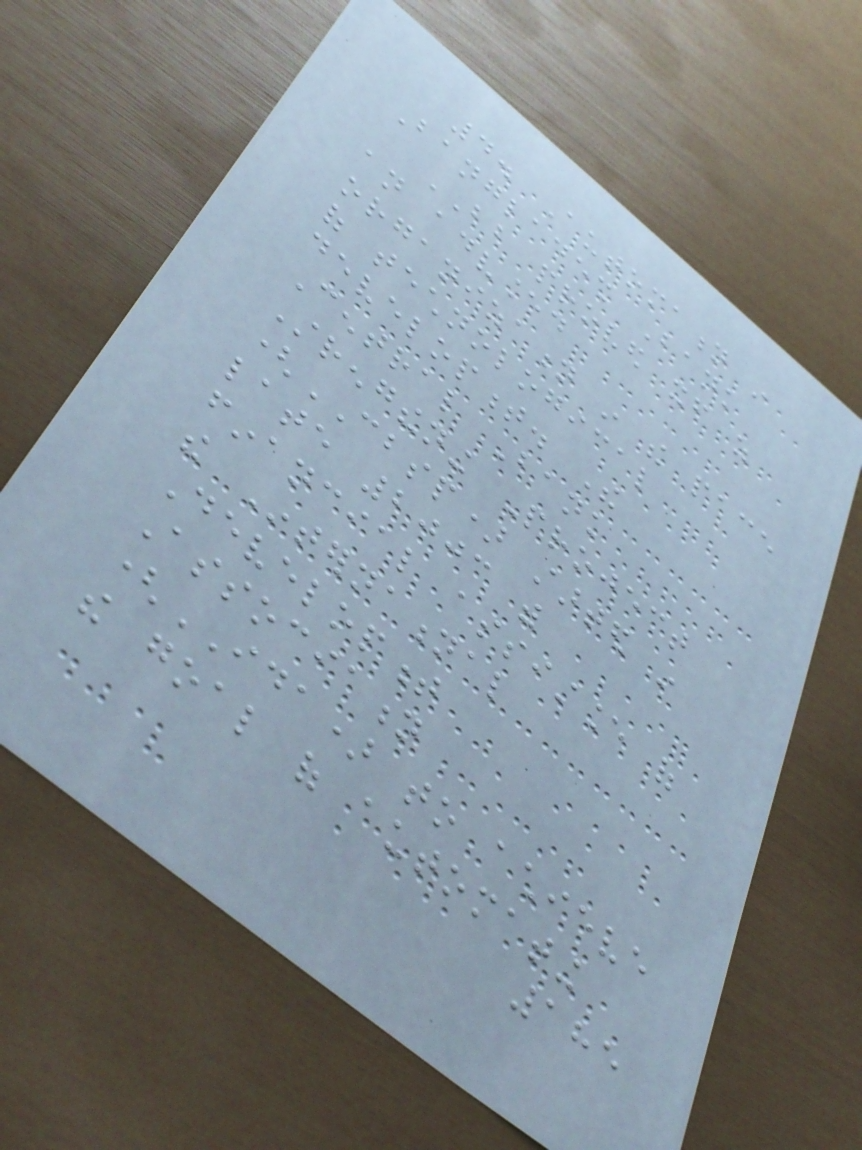4. Automation in
Bangladesh Bank
BB proved itself as
an advanced
organization in the pace
of technological
development. The
Central Bank
Strengthening Project
(CBSP) started in
late 2003 with
financial assistance of
the International
Development
Association
(IDA) to achieve
the goal of automating
185
